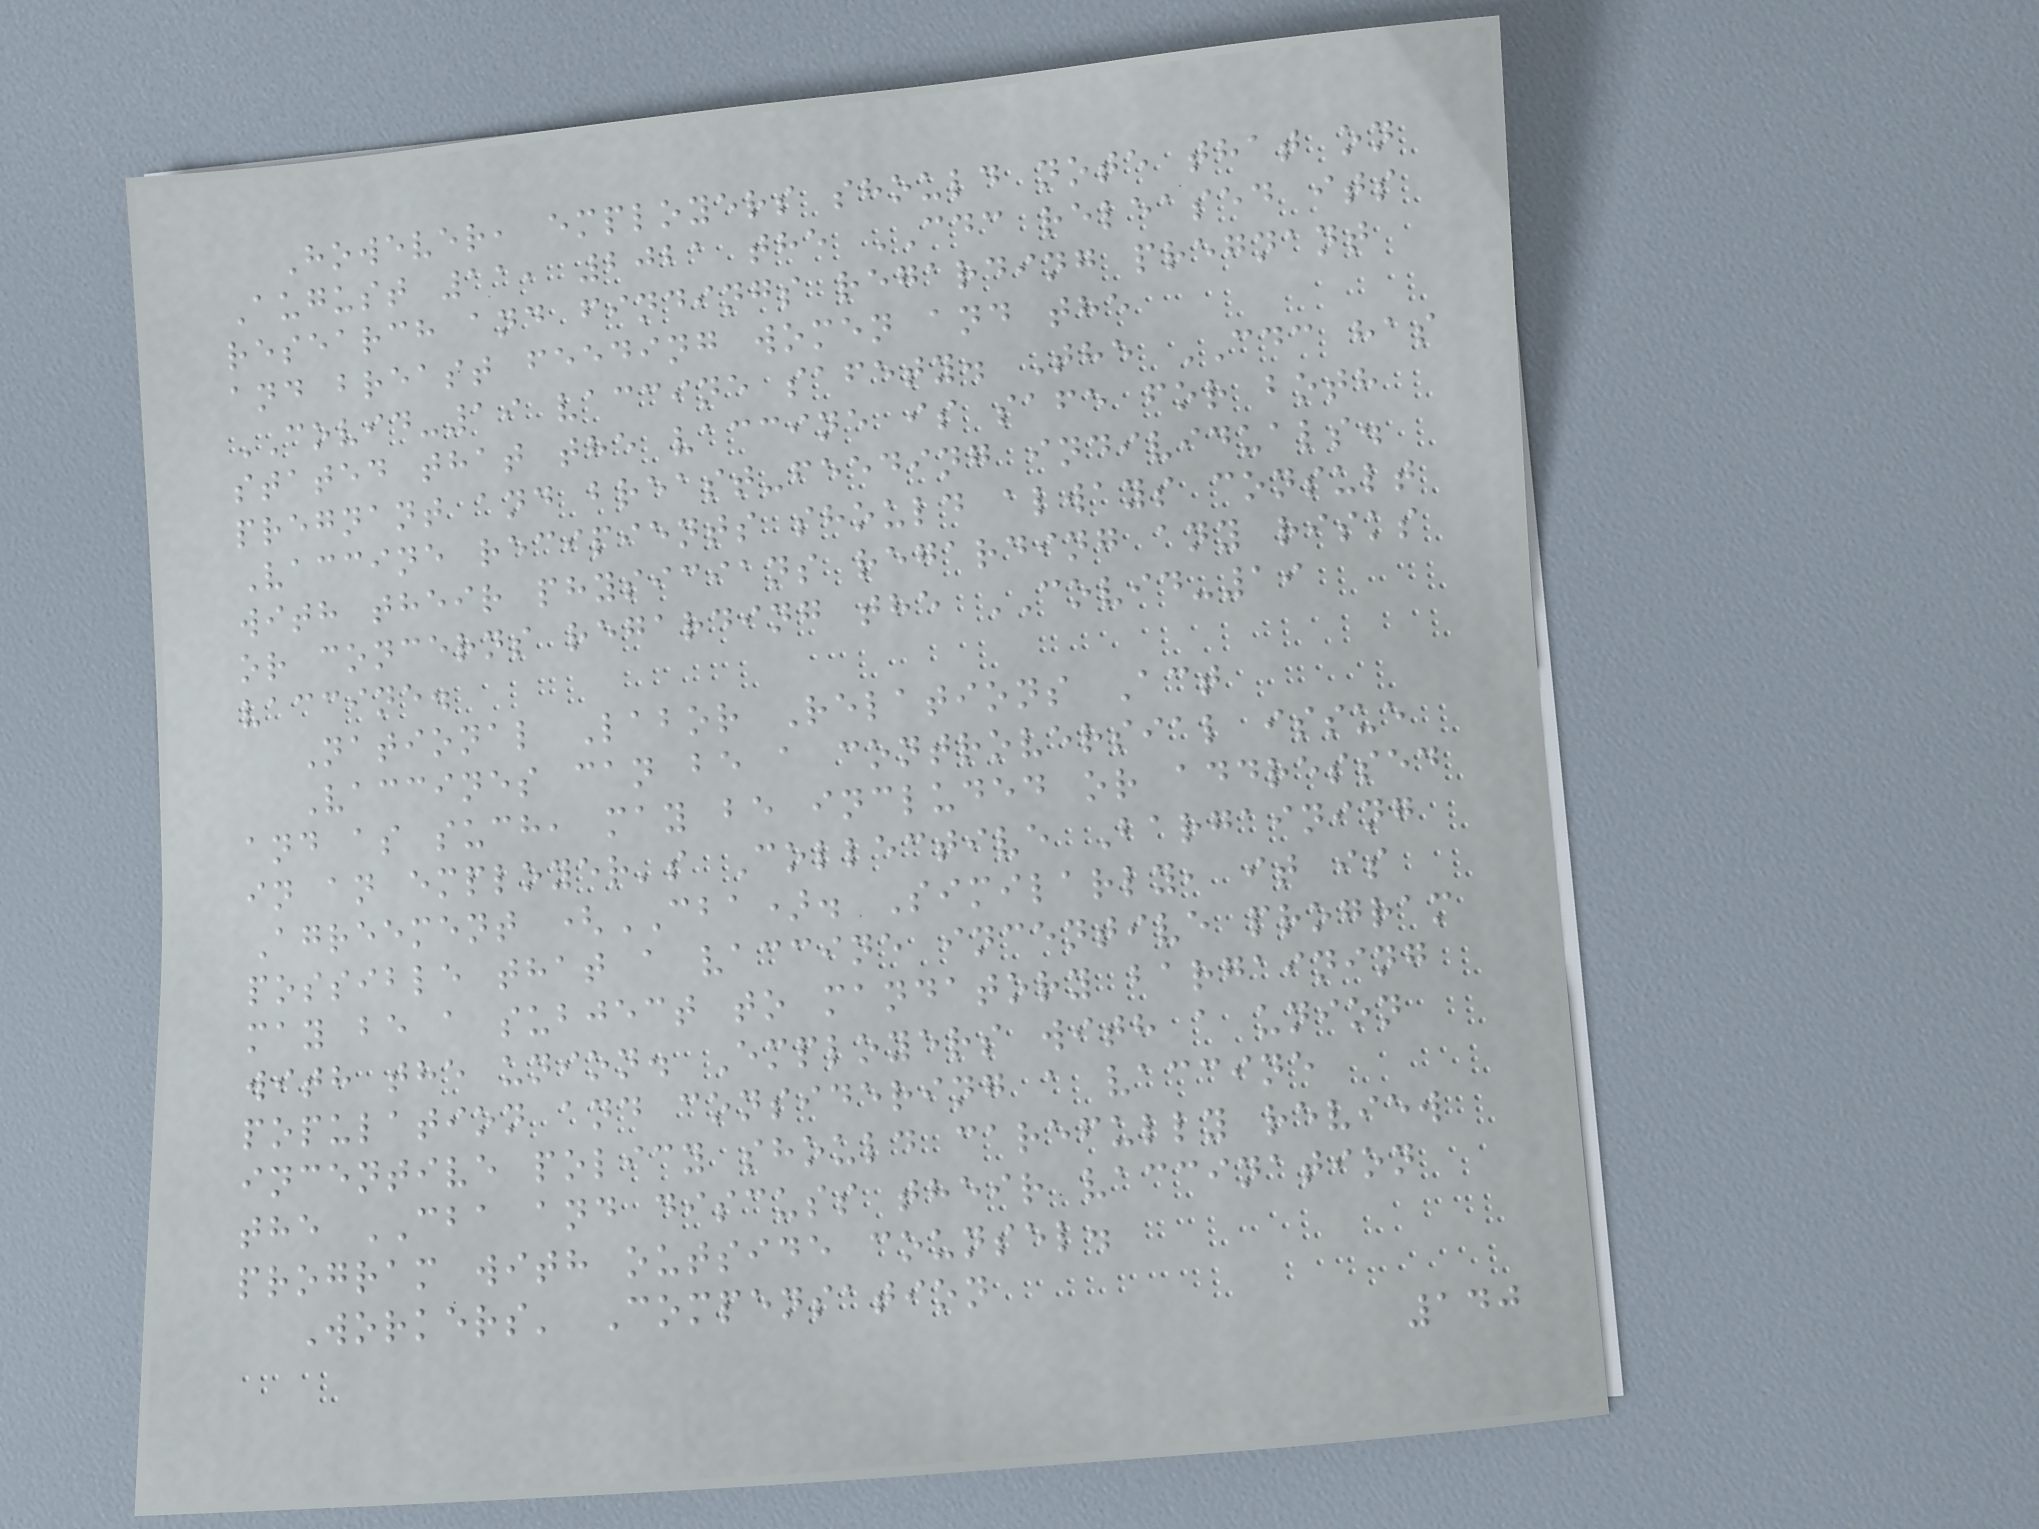However, employers should note that on
August 11, 2021 the CDC released its
research and findings regarding pregnant
and breast feeding women and the
COVID-19 vaccine safety. The CDC has
stated that the vaccine is safe for both
pregnant and breast-feeding individuals.
Vaccine recipients should always consult
with their physicians regarding any risks
or concerns regarding the COVID-19
vaccine.
National Labor Relations Act
Vaccines can be a controversial issue
and as such, may be included or addressed
in an employer's Collective Bargaining
Agreement (CBA). Similarly, it is
possible that a vaccine incentive program
may be a subject to mandatory bargaining
with the union. Employers with a union
population and considering a vaccine
incentive policy should carefully review
the CBA and discuss their vaccination
program with outside counsel.
Workers' Compensation
140
